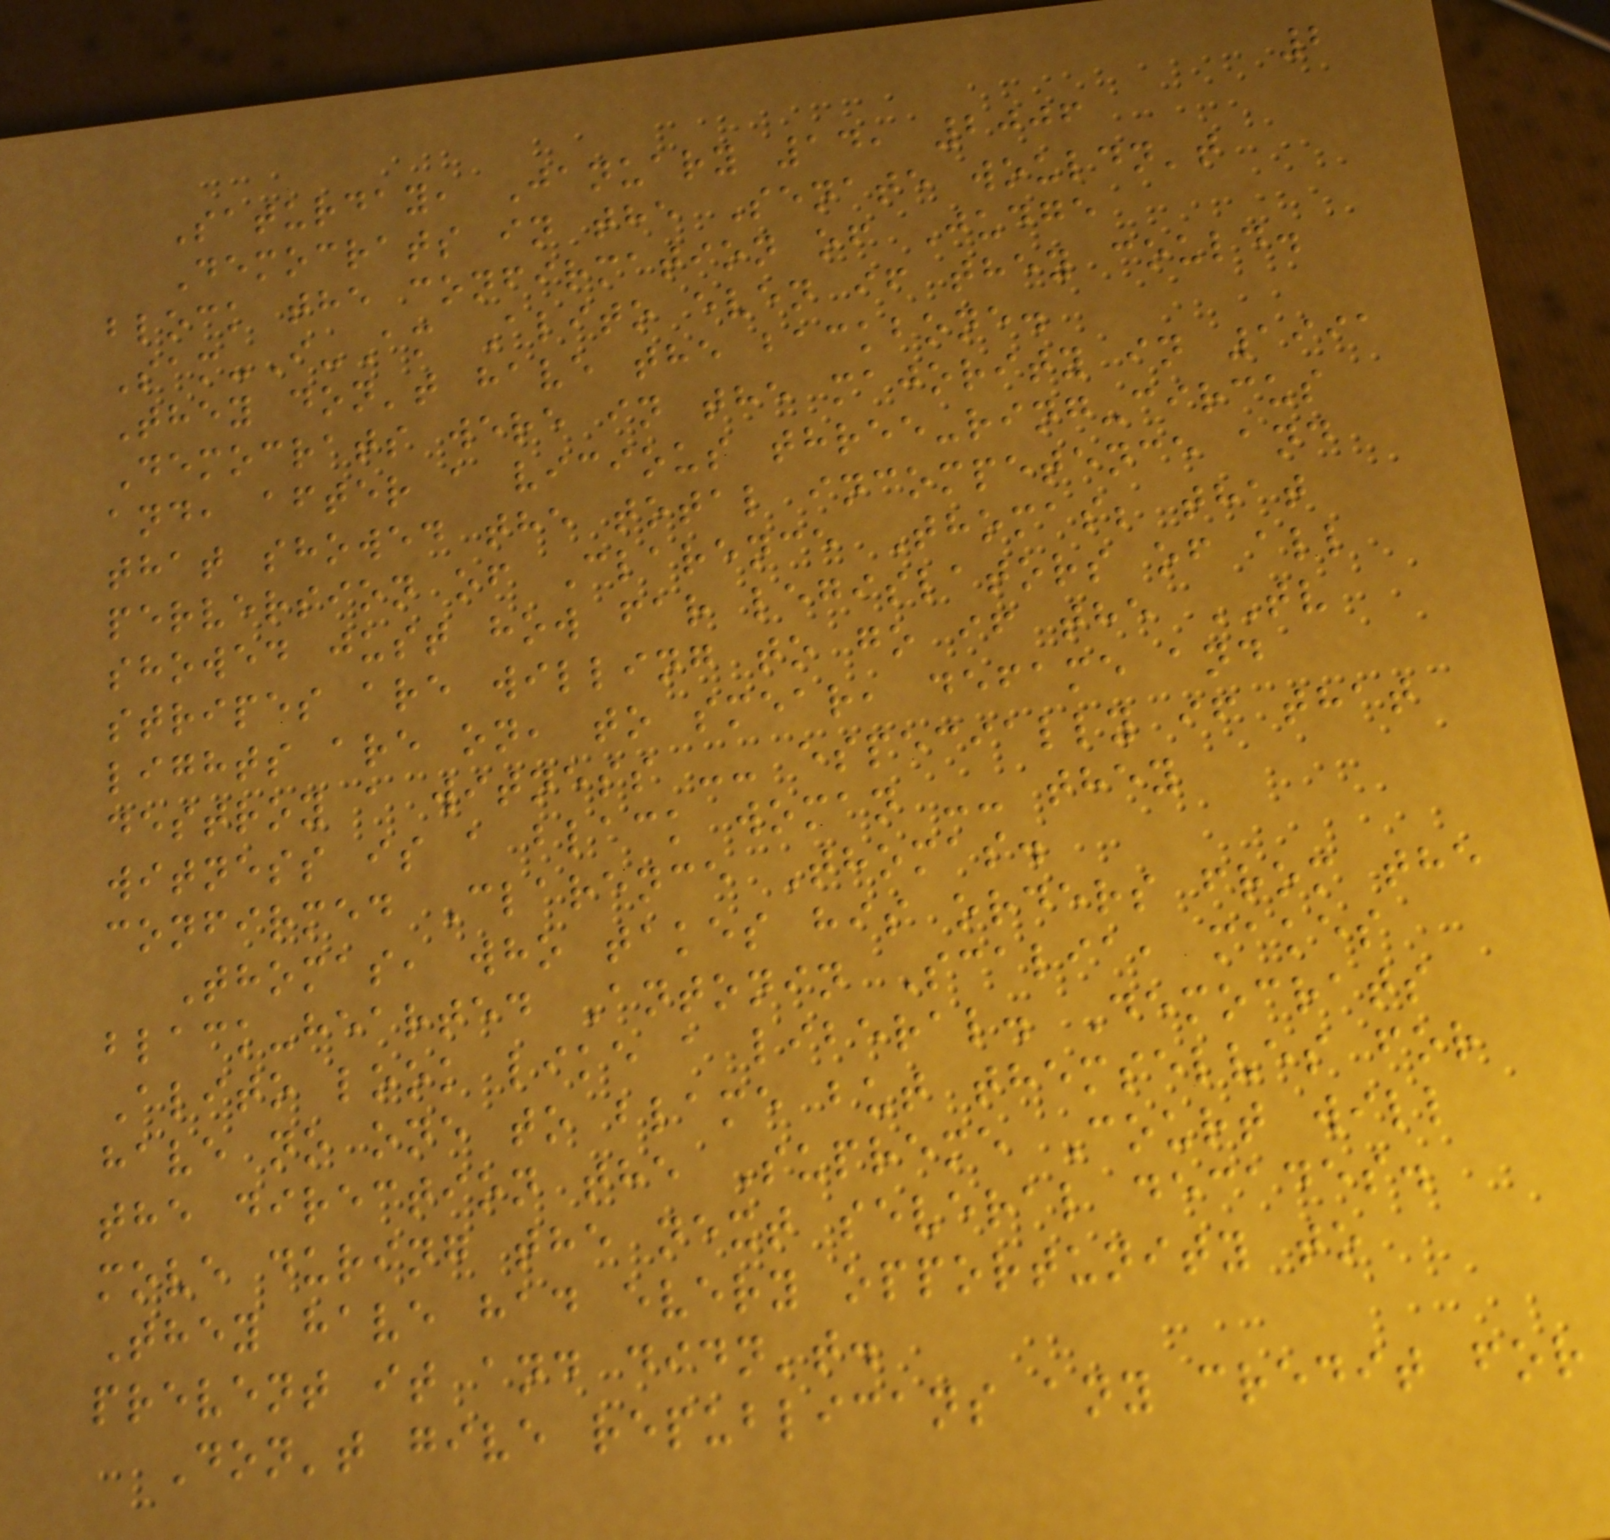2
Saturday, January 14, 2006
Democrats in the Senate wouldn't
block the confirmation of Judge
Sam-I-Am Alito even if they could.
They don't have the backbone.
Democrats were in the majority in 1991
and, after a vicious three-ring-circus
that showed the total incompetence and
perversion of Clarence Thomas; that
showed just how far legislators of all
stripes are willing to go if the TV
lights are on, to smear, defame and
destroy a witness -- especially if that
witness is a black woman -- they
confirmed Clarence Thomas.
Thomas, who takes his orders from the
black-hearted Antonin Scalia, makes
Alito look like a liberal. Democrats
have no one to blame but themselves for
the direction the Supreme Court will
move during the next several decades.
They have had every opportunity to
prevent it and didn't.
Don't give republicans any credit for
